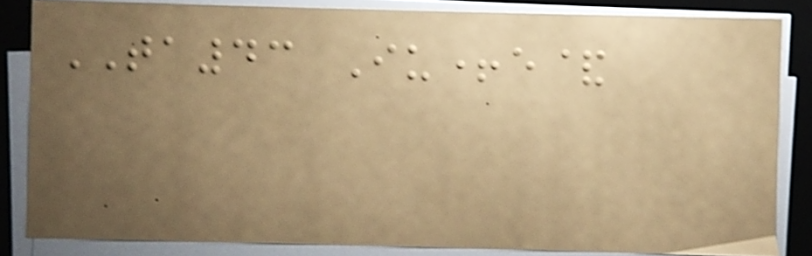TA43 Iu+e&
